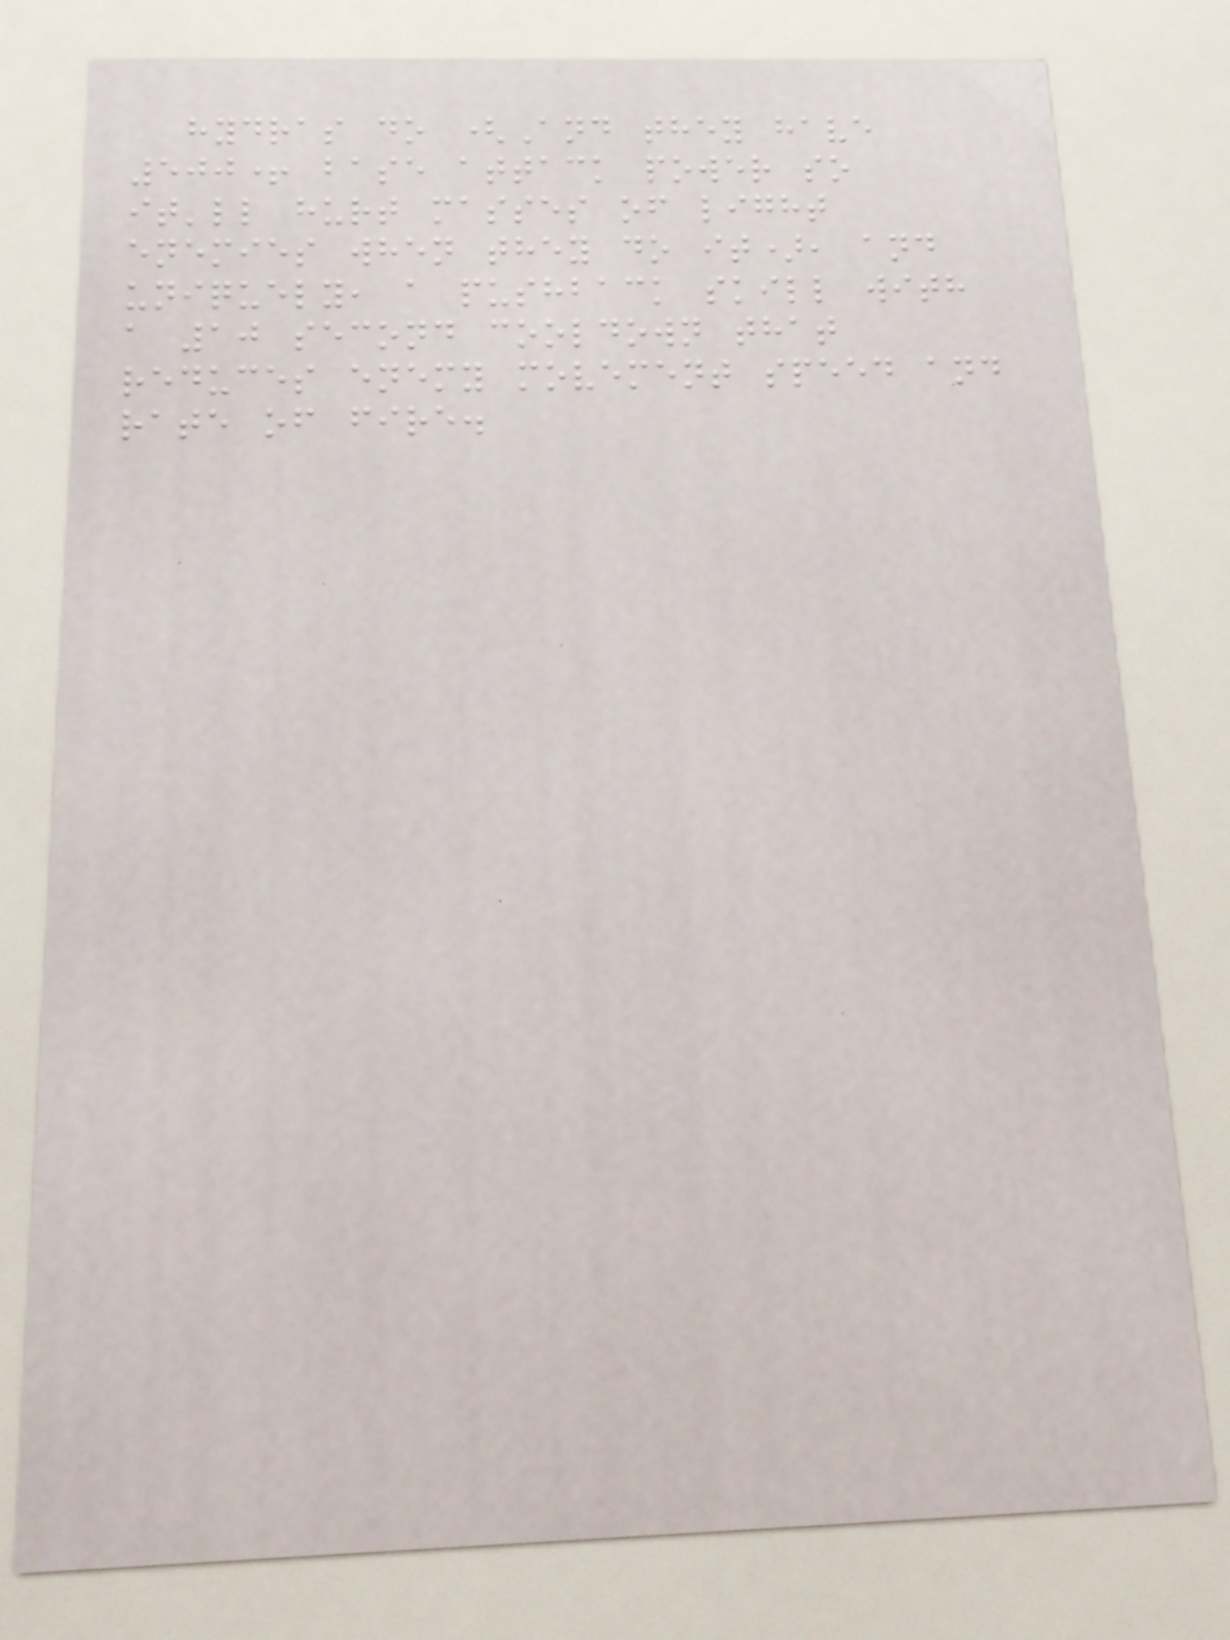hydras do (And they have
500+ base attack power so
it'll hurt masses of light
enemies when they do it), and
uniquely, a pushback skill with
a 10 second cooldown that
reduces enemy movement speed and
rate of fire.
